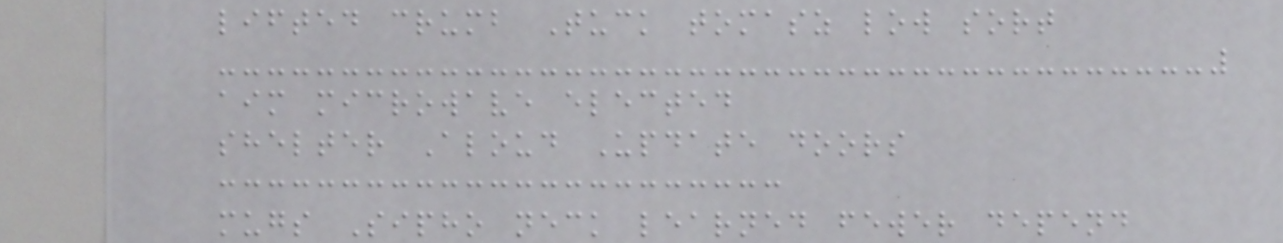lifted crumb Tuck tomasz low sort
aim microwave elected
shelter Aloud Update doors
mugs Sipho neck learned fewer depend
